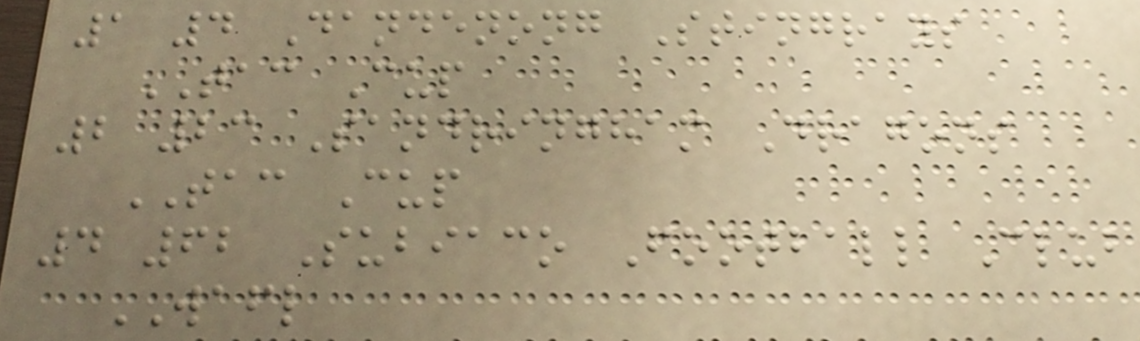1 4 Dandenong Stingrays
TAC Cup
2 23 Sandringham Dragons
TAC Cup
4 62 Subiaco Football Club
WAFL
